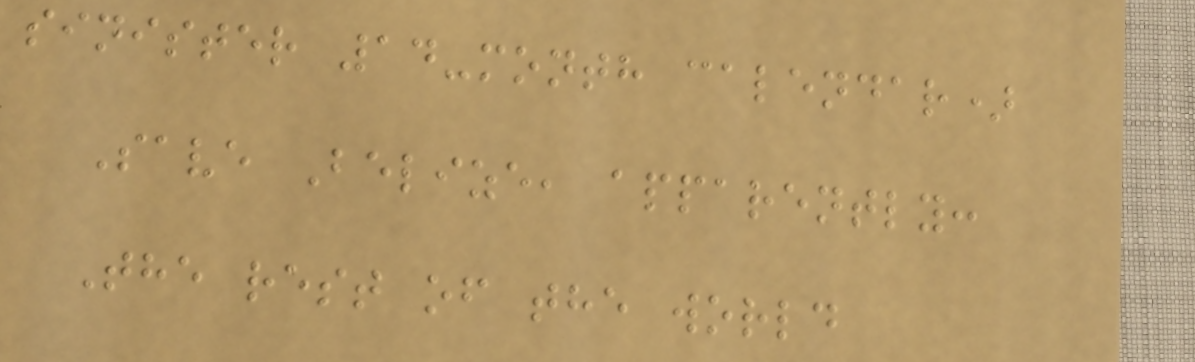sinister 14-month calendar)
Save Belize, apparently:
The rest of the world
